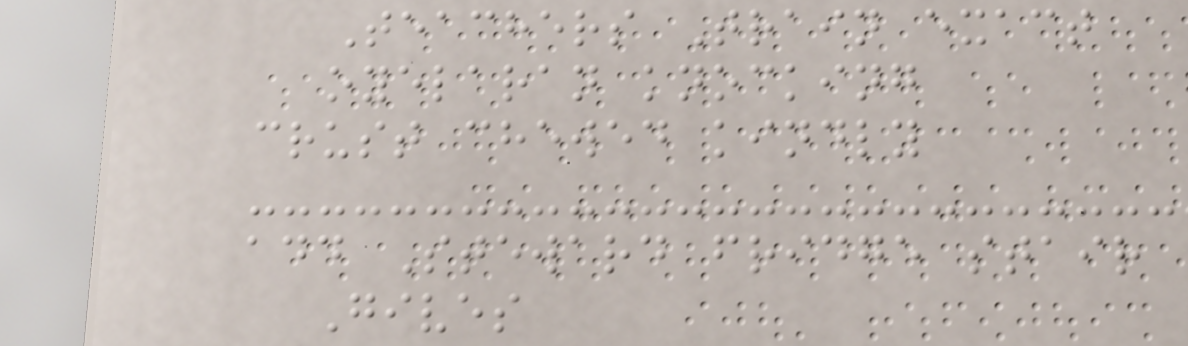Teachers Train exact
oyelaran knocking
crust chewed kindly
add Steward fridge stair
Gives
